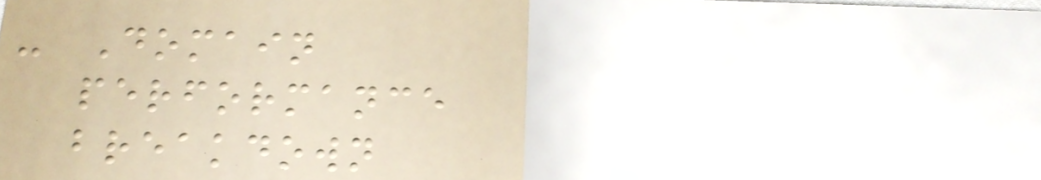- Domain
performance
breakdown
